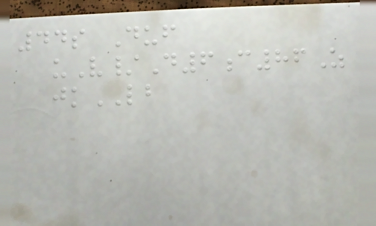44s Duf
uV/D6c86Z
jkLB
